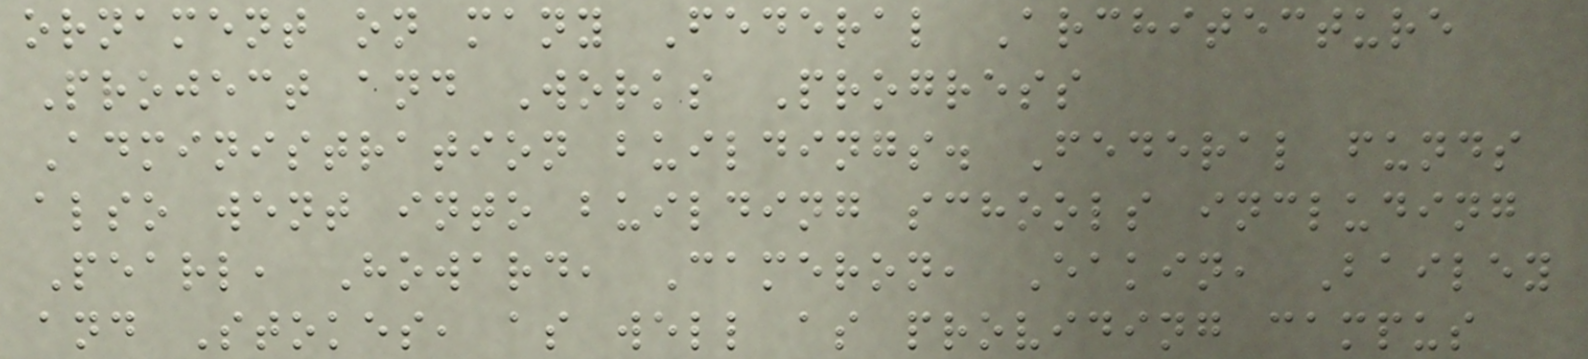ornament on many Federal Architecture
Project and Works Progress
Administration buildings. Federal funds
also went into building schools including
Pearl, Howard, Cameron, Eakin, Bailey
and Stokes, as well as providing campus
